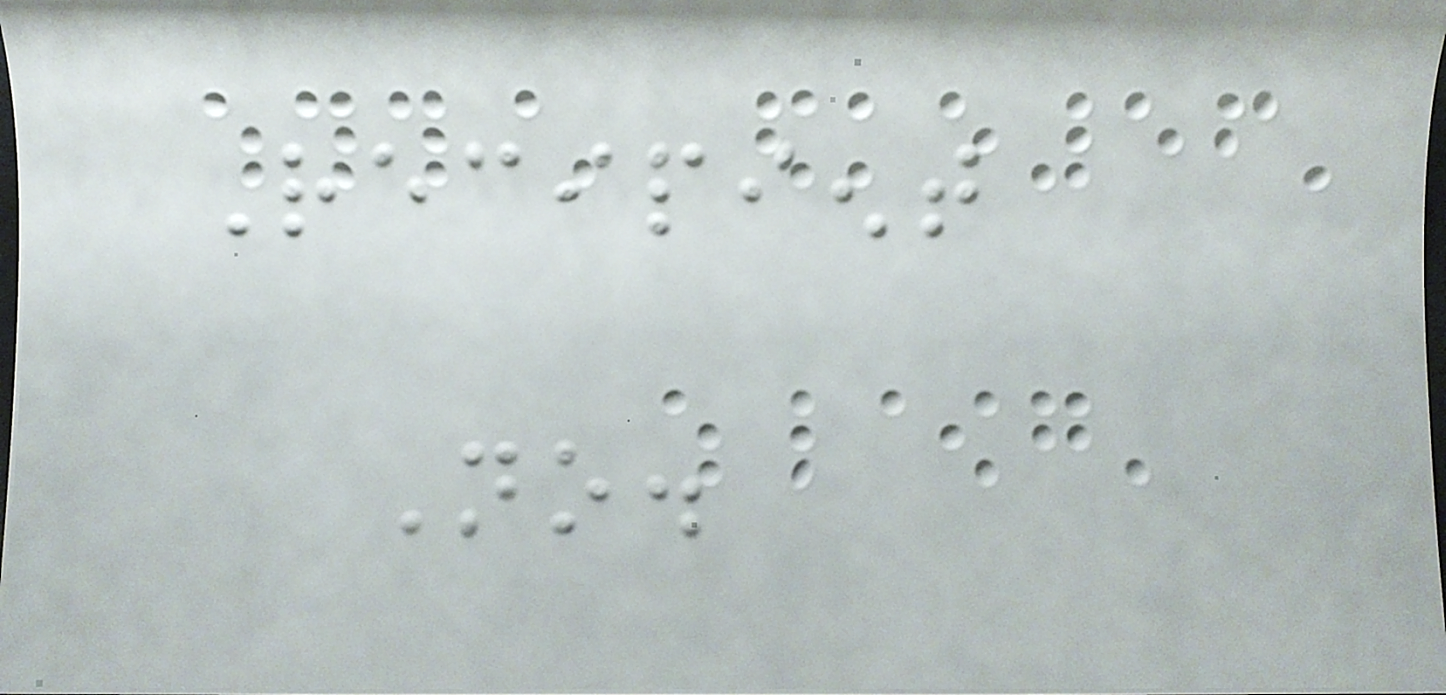Recipient
No.
